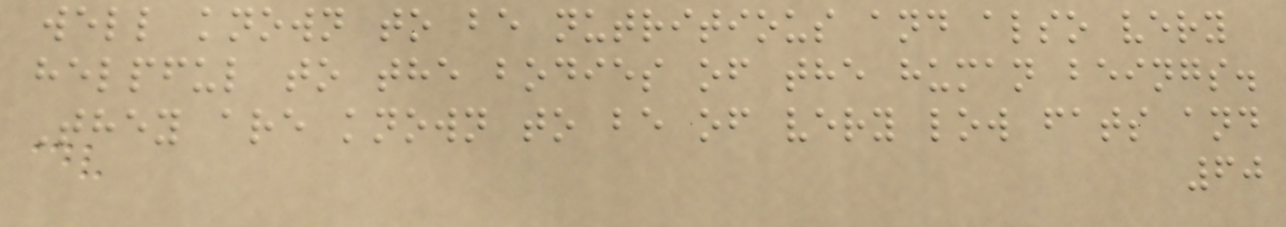well known to be nutritious and also very
helpful to the bodies of the human beings.
They are known to be of very low fats and
60
